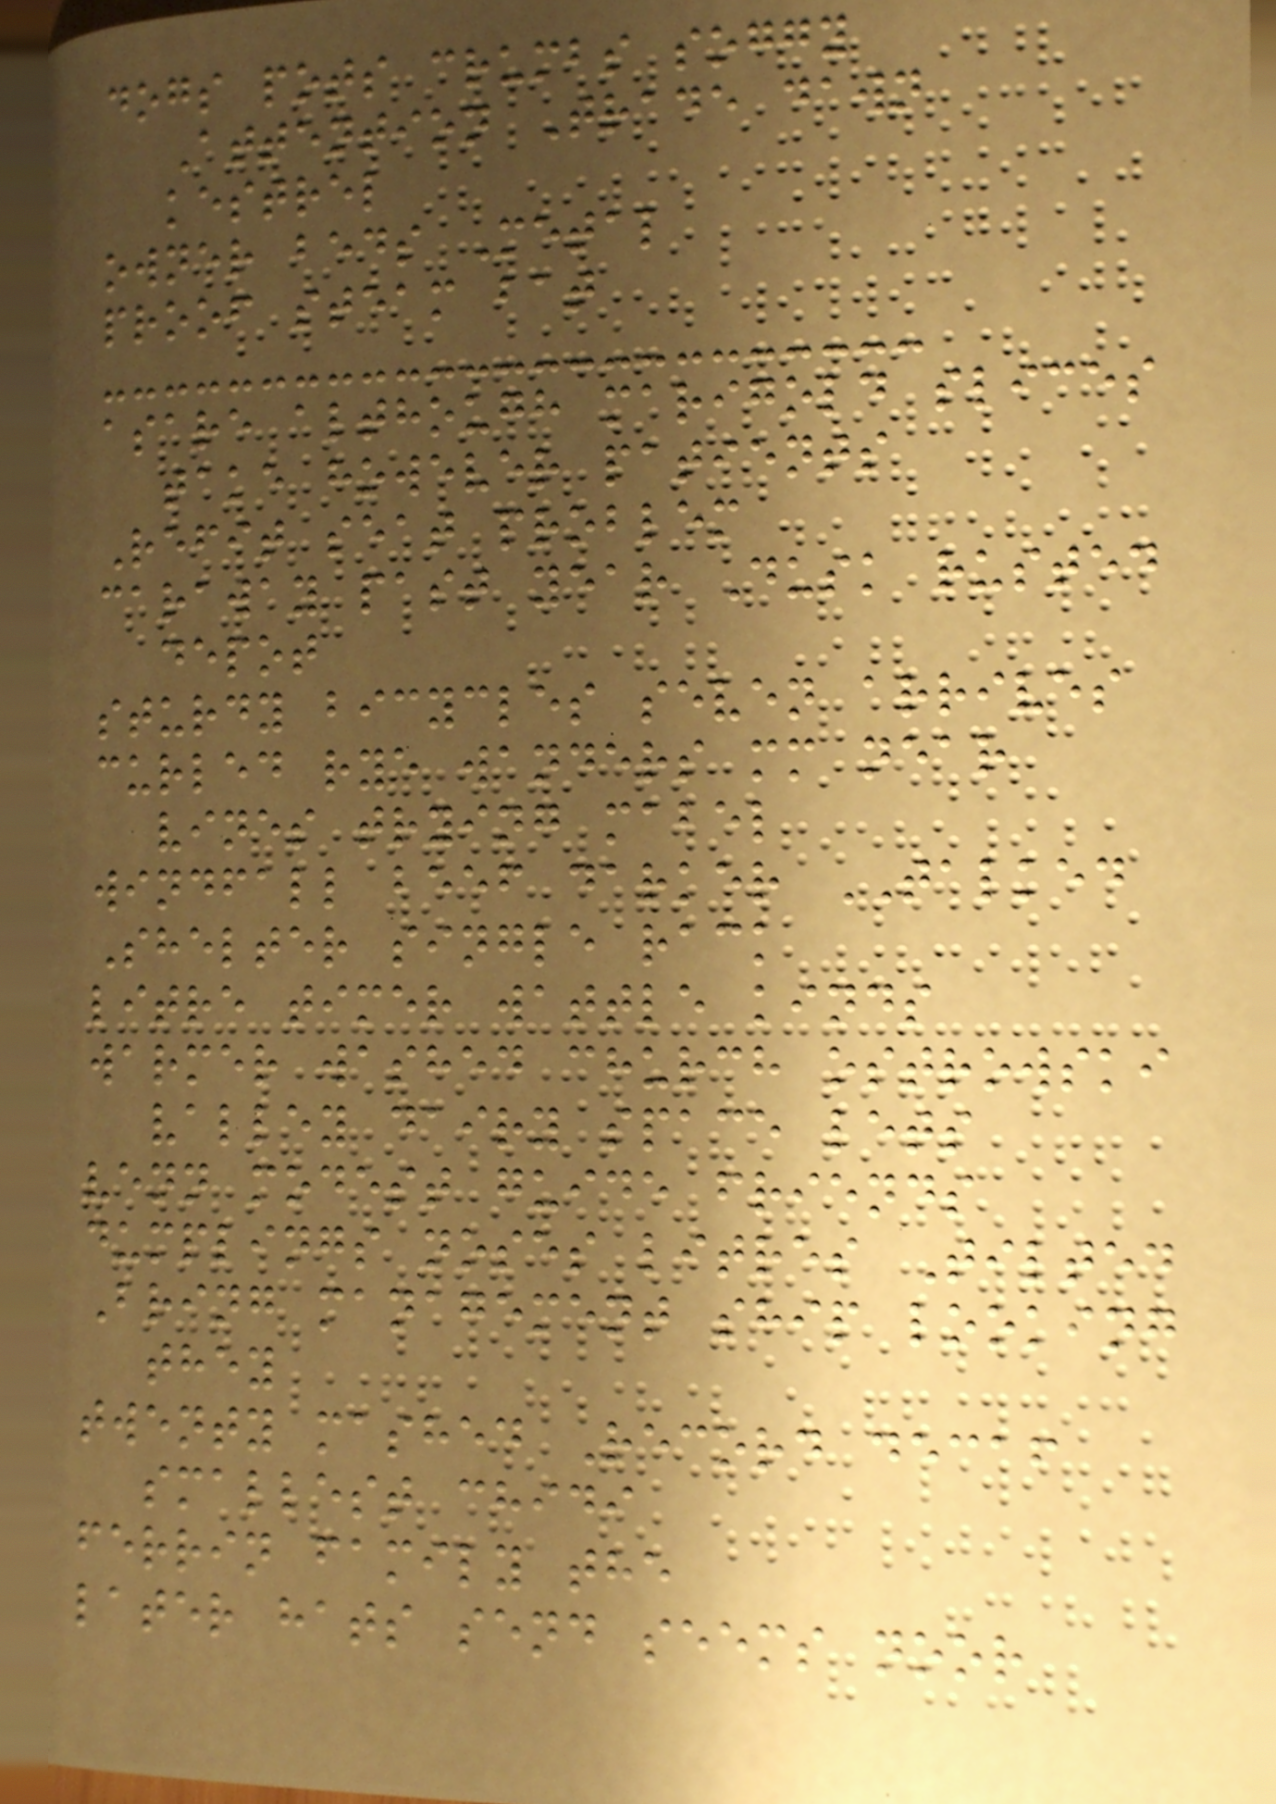dogs pots crumbs soggy
Attention Trade dawn
kestrel
owner beds Metal
proof steam bat
asare although marigold slices
take however patients
Refit seat problem
caraway past year Dusk rusted
depot
sturdy bicycles seven arrives
curled rye wanders mm near
vines trying mabel
windfall beef darker TALKED
Shelter single rack
litre timer wattle kinds
warmer washed church ostrowski
valley dairy space lets
venn modest guide friends
dumplings noses litres Tilted
Bring management ship looking
they
twenty mashed Record decaf
smallest chidi
ferrin family the
later hats send seems noor
